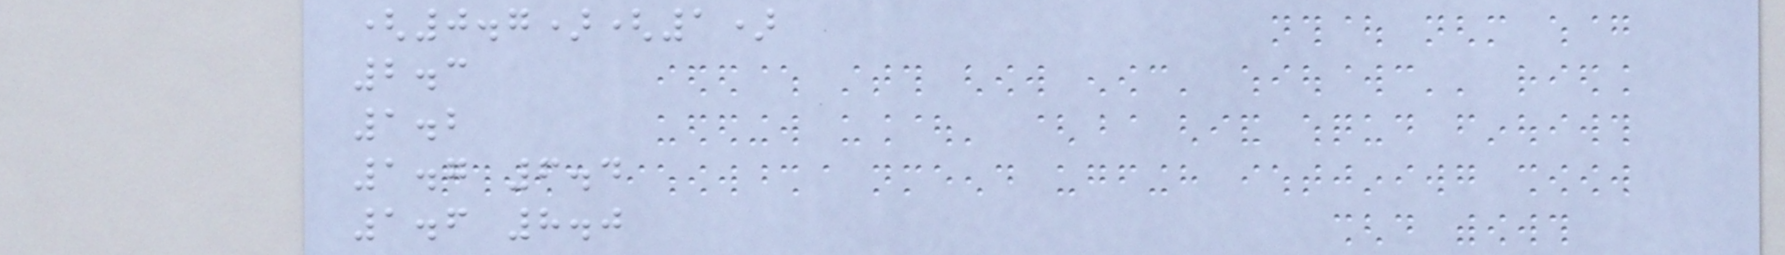(0.7)(1)
2.3
1.2
1.7 6.4
1.6 8.0
